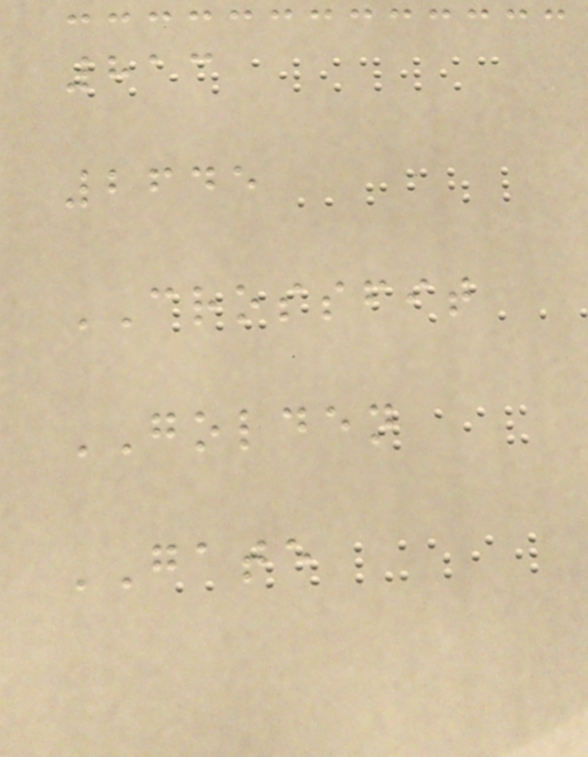813
2645
CROSSFIT
GOLDEN
GATE
